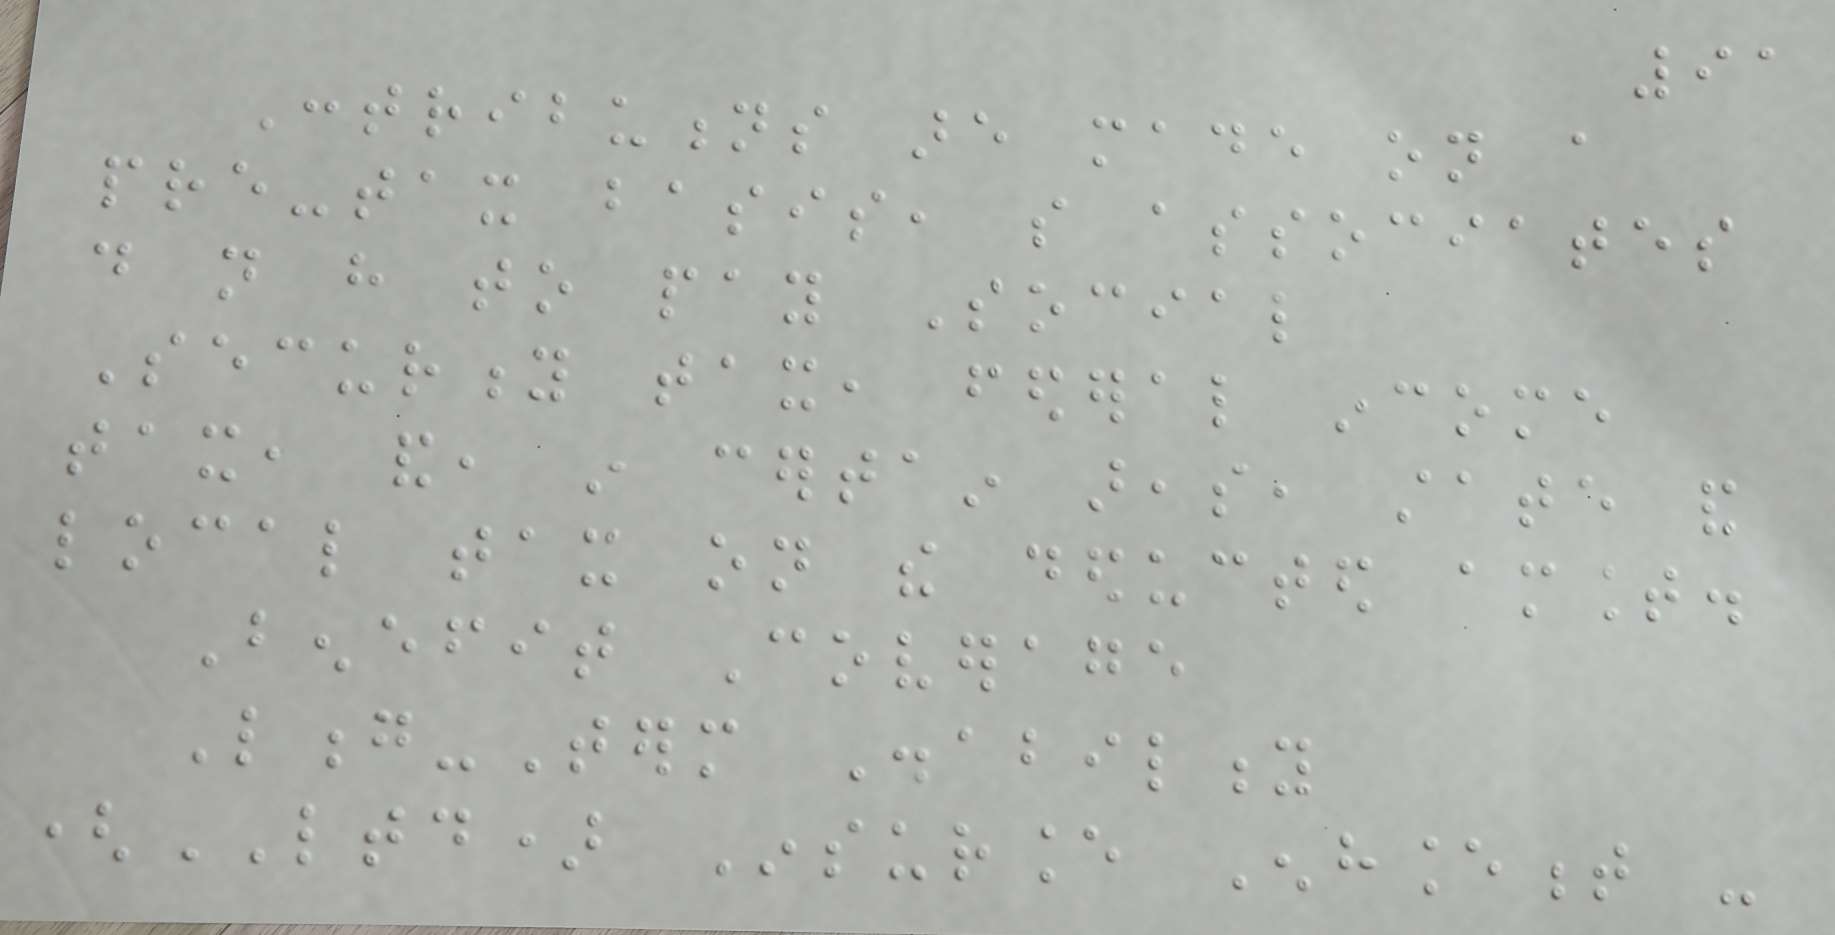91
Contributions are made on a
pre-tax basis, so associates
do not have to pay Social
Security tax, federal income
tax, and, in certain areas, state and
local tax on the deducted amount.
Benefit Coverage
Long-Term Disability
(LTD) Insurance Enhancement -
